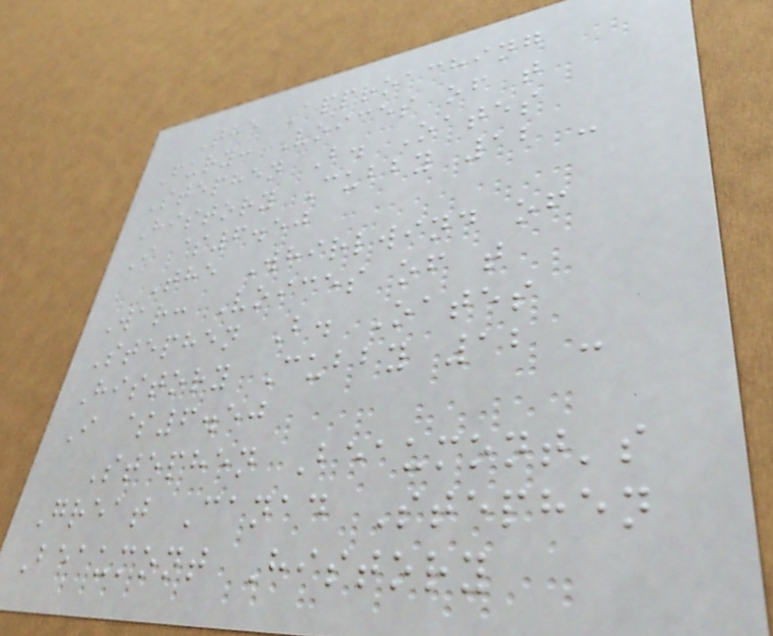The Approaching
Fury: Voices of t
Stephen B. Oates
History Cubby 12 -
I $6.50
The Whirlwind of
War: Voices of t
Stephen B. Oates
History Cubby 12 -
I $6.50
Stephen Beaumont's
Great Canad Stephen
Beaumont History
